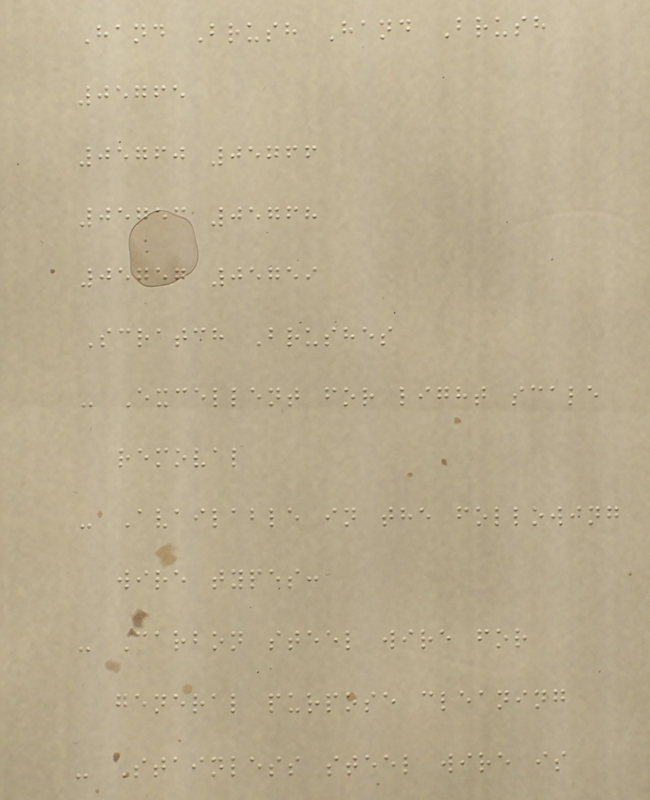Hand Brush Hand Brush
05765
05760 05766
05753 05768
05757 05759
Scratch Brushes
- Excellent for light scale
removal
- Available in the following
wire types:
- Carbon steel wire for
general purpose cleaning
- Stainless steel wire is
